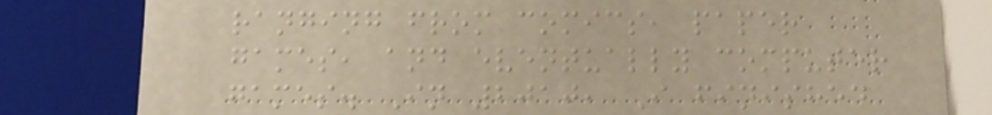ranging from comics, paper
games, and eventually computer
games. In 2010, I finished
